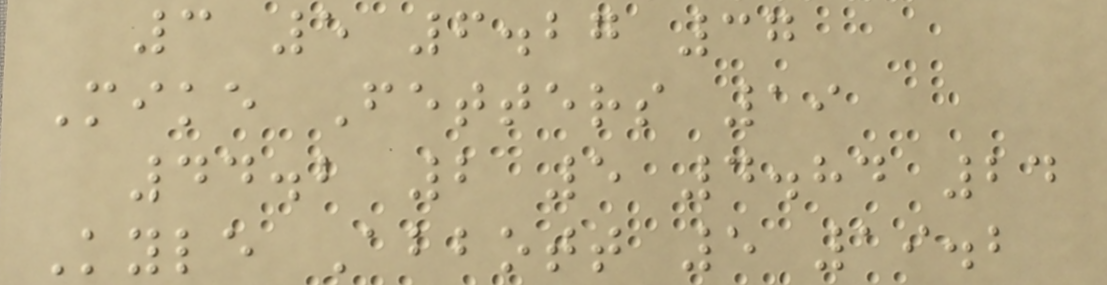3 5 6.27 37
Mike Fetters 19
44.2 2 5 4.84 24
Kyle Abbott 5 19.2
